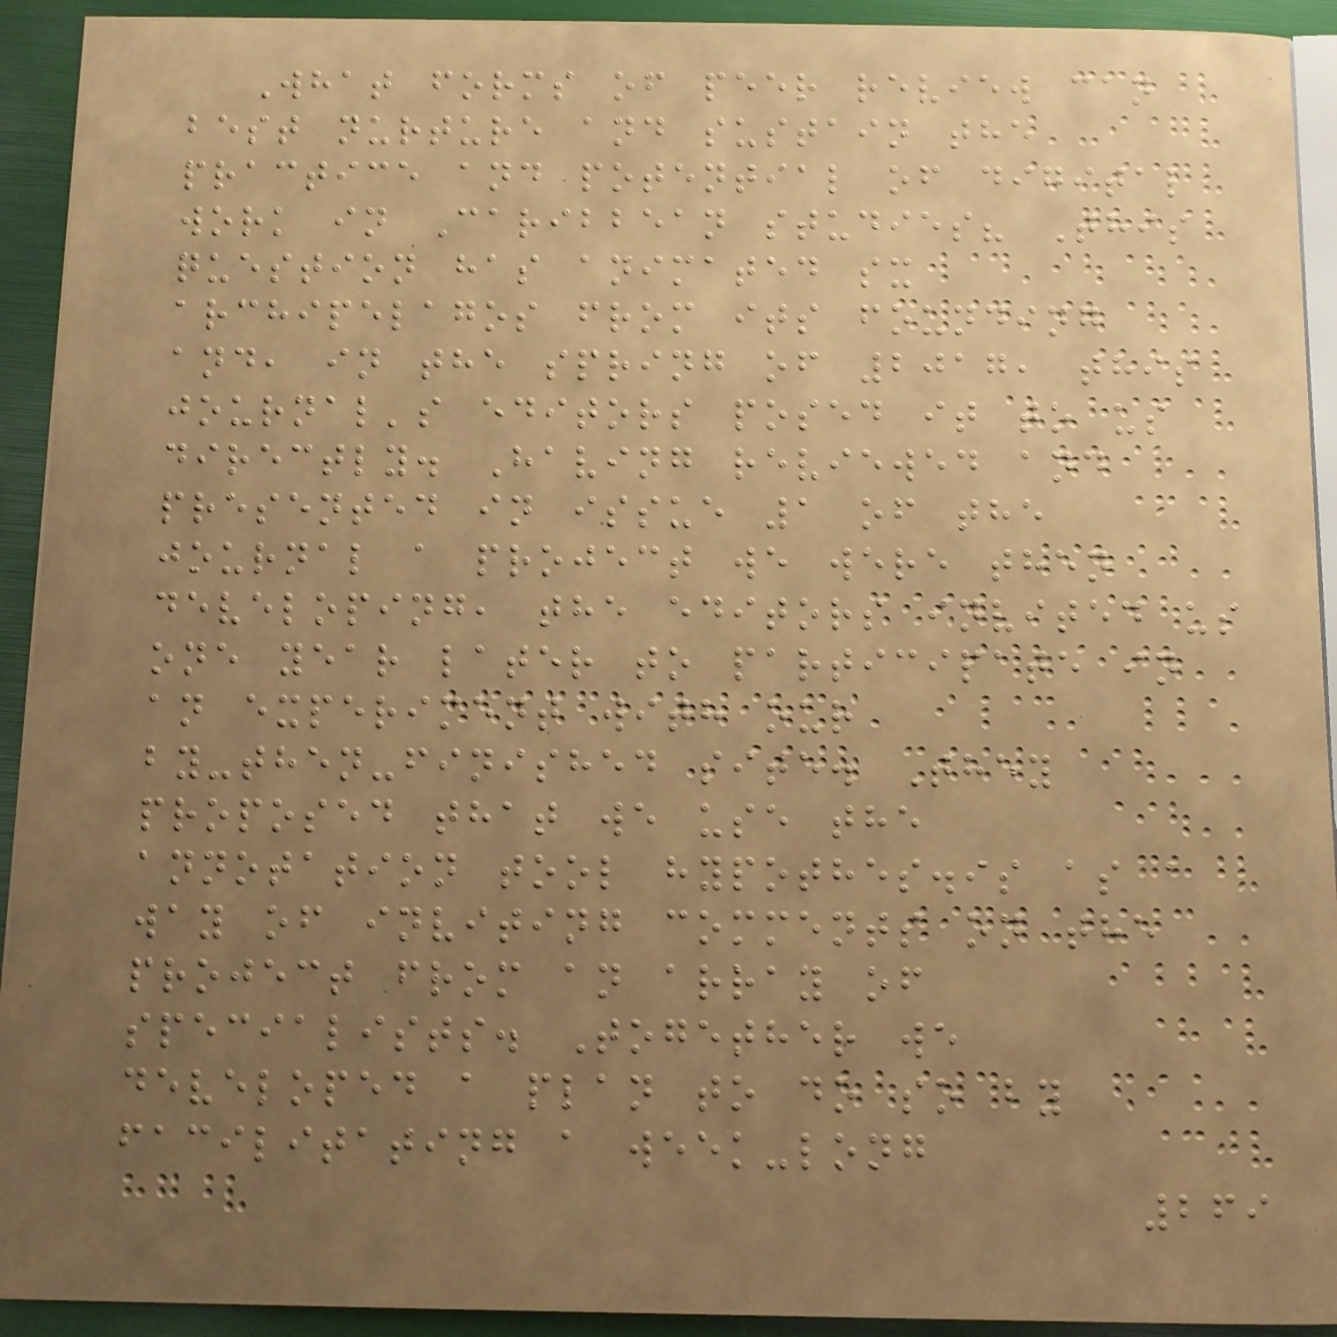What forms of peer review can
best nurture and sustain the
practice and potential of digital
work in Caribbean studies? This
question has animated sx
archipelagos from its founding
and, in the spring of 2017, this
journal's editors posed it to us
directly. Having reviewed and
presented in issue 1 of the
journal a project we were then
developing, the editors invited us
one year later to participate in
an experiment with our
by-then-finished site. They
proposed that we use the
annotation tool hypothes.is as a
way of inviting comments on the
project from an array of
specialists. Together we
developed a plan to do so by
facilitating a week-long
269
